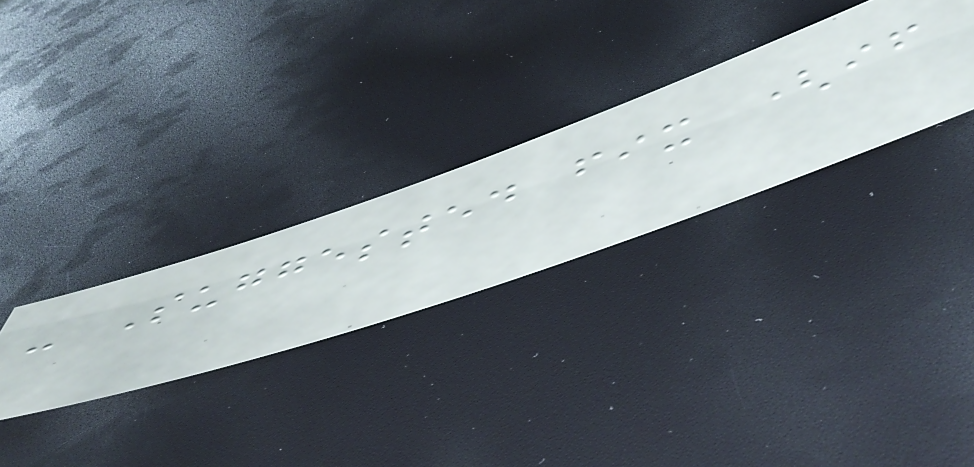- Suggested fix (if
